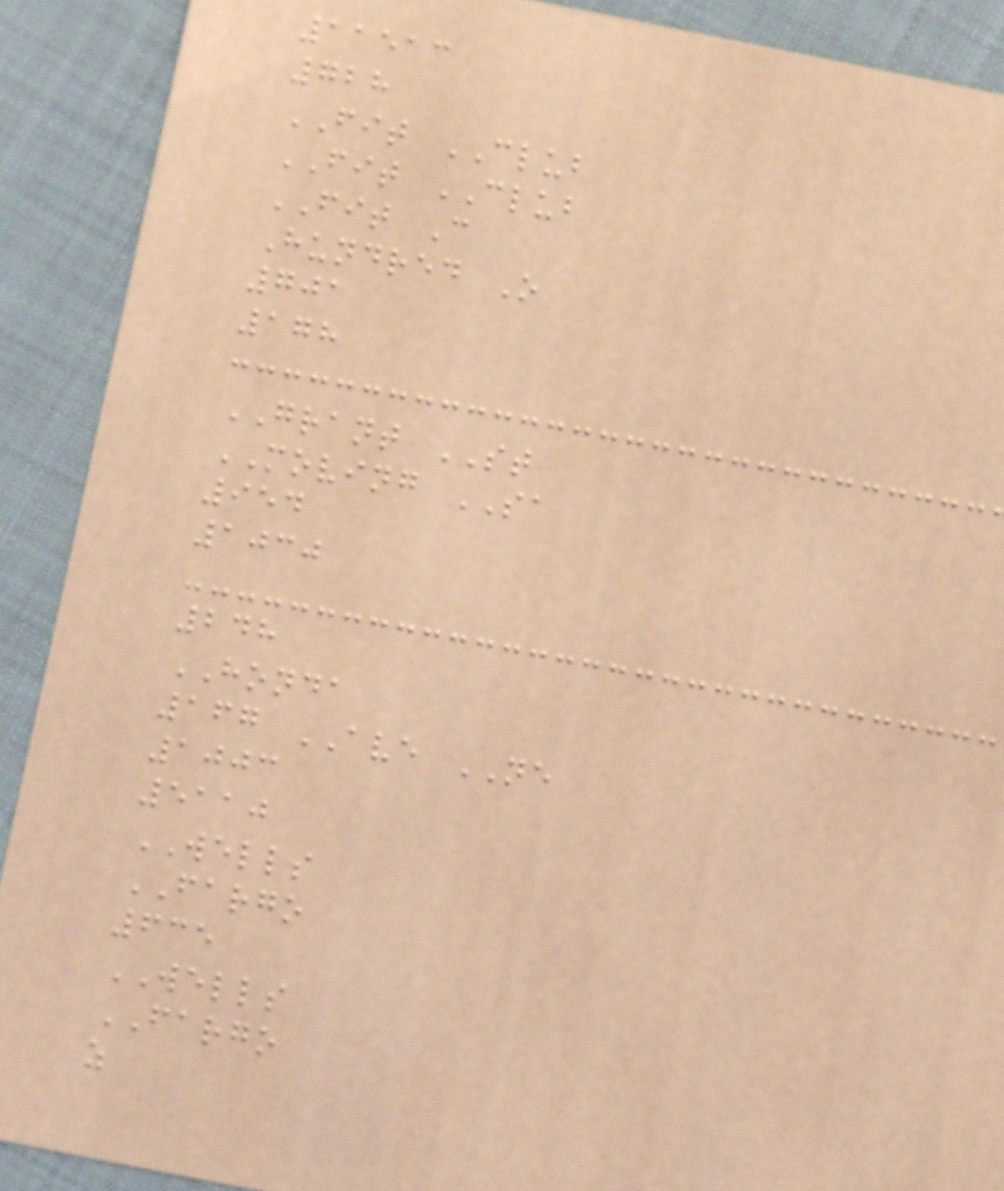11513
728
FIT CLUB
FIT CLUB
FIT C
Hundred O
701
178
GRANT ST
MOVING SA
954
1030
248
HONDA
167 AVE NE
1003
5110
WELLS
FARGO
635
WELLS
FARGO
z
